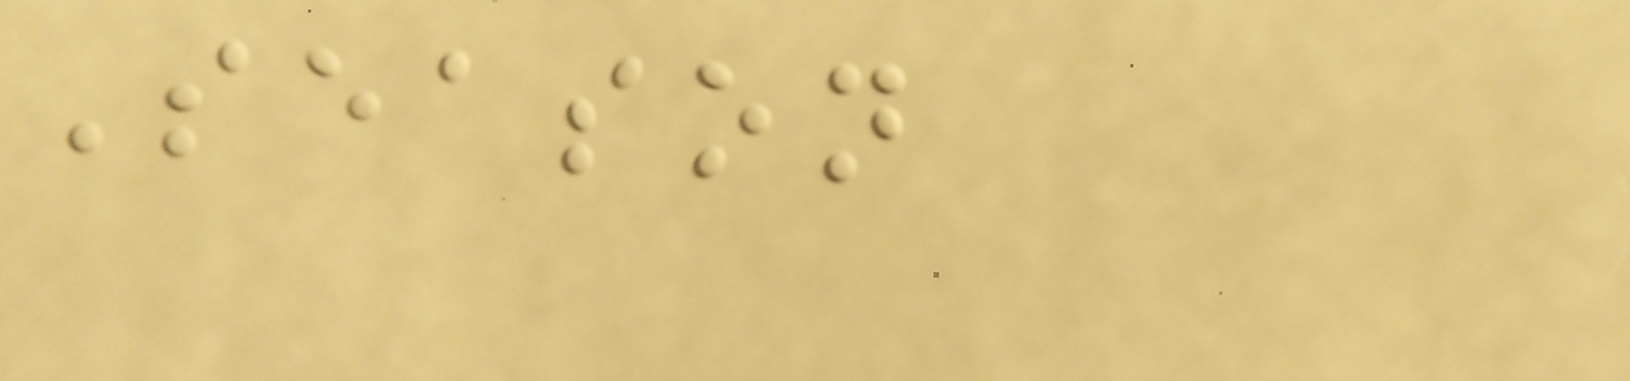Season
